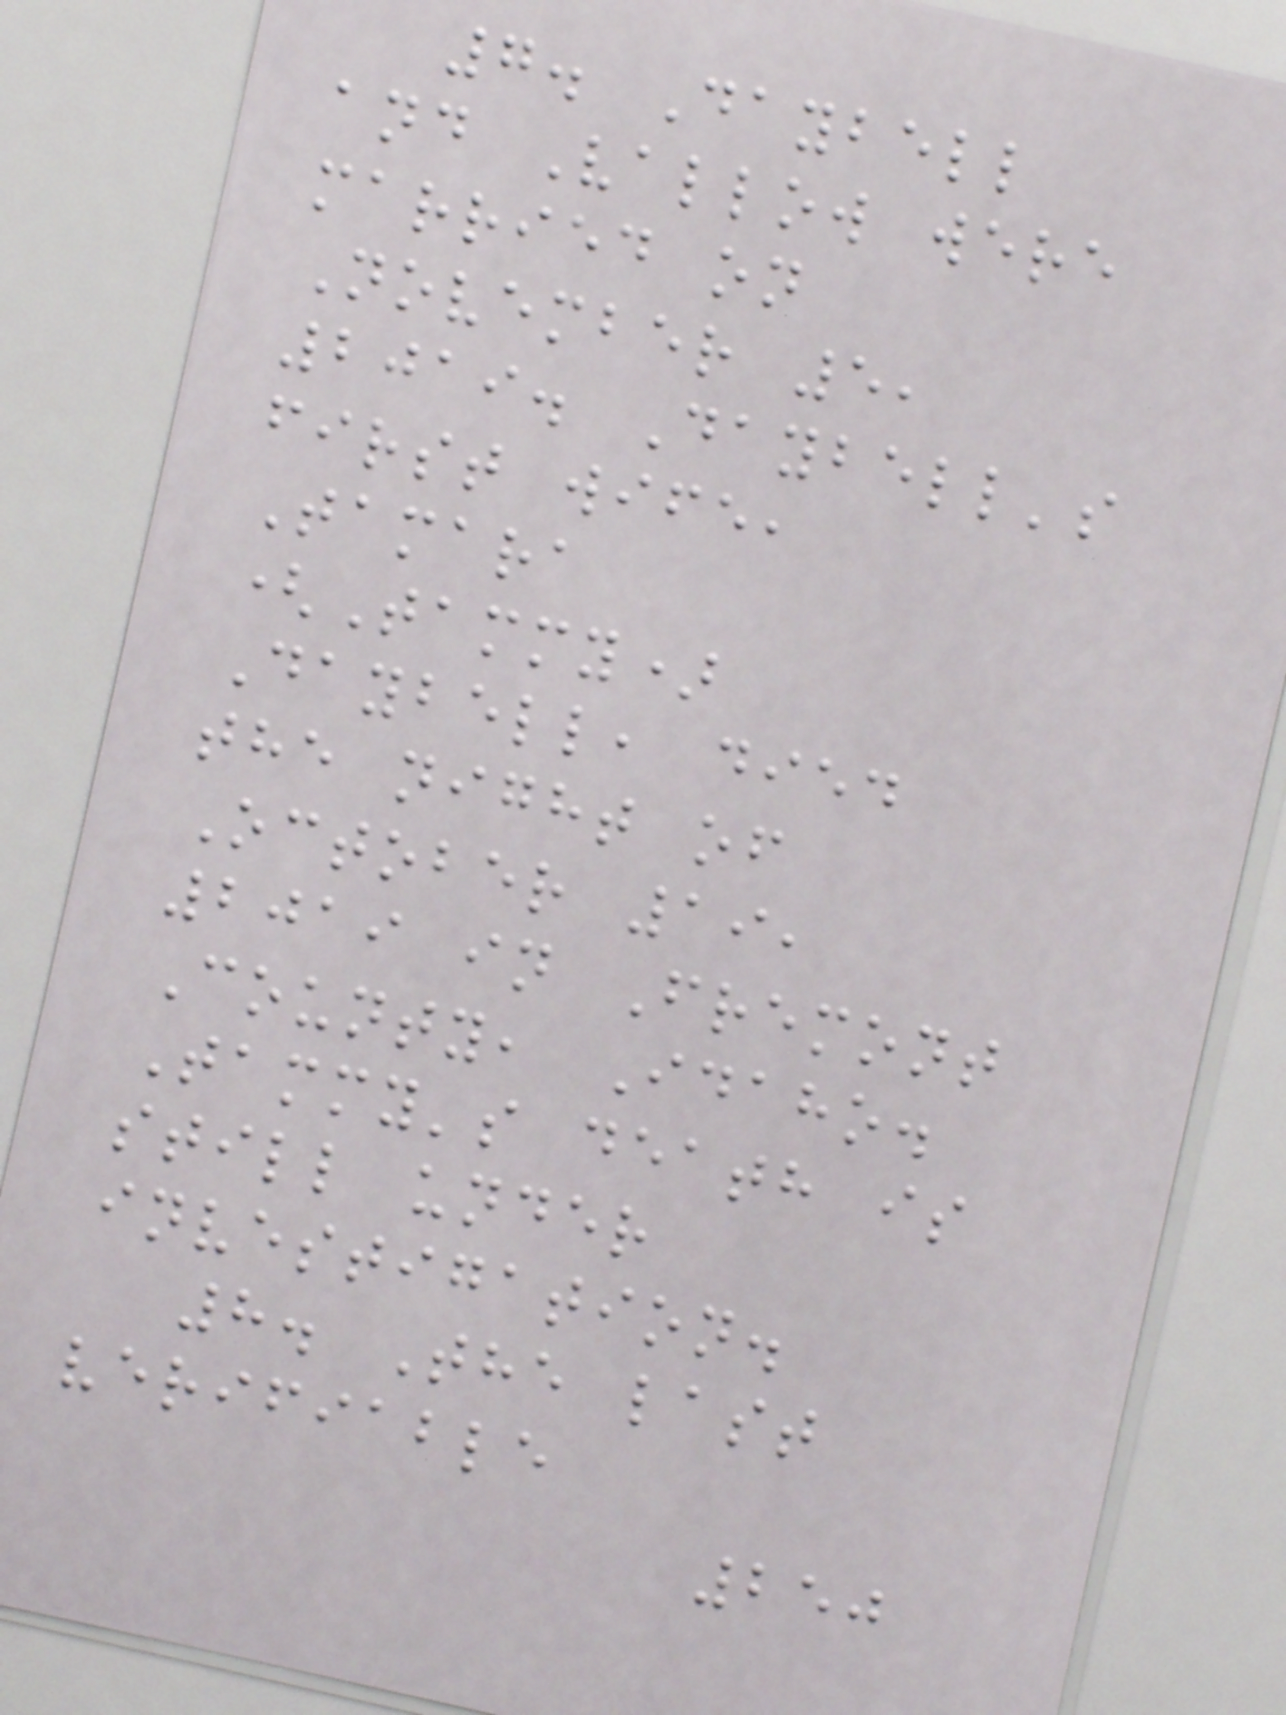7. Daybell
and Vallow were
married on
November 5,
2019. Daybell's
first wife,
Tamara
(Tammy)
Daybell, died
the night of
October 19,
2019 in Fremont
County, Idaho.
Tammy's death is
still under
investigation.
8. The last
verifiable
250
